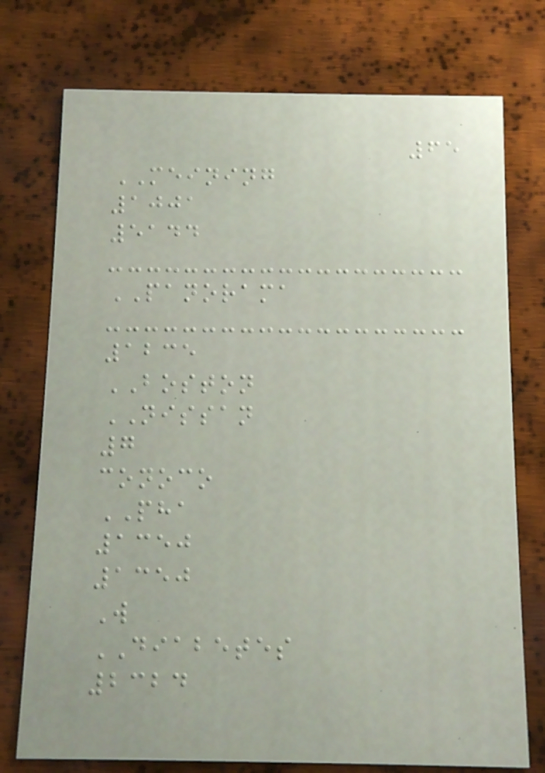65
MEINING
1001
5144
PANORAMA
1235
BOSTON
NISSAN
7
conoco
PHA
1350
1350
W
DIABETES
2324
